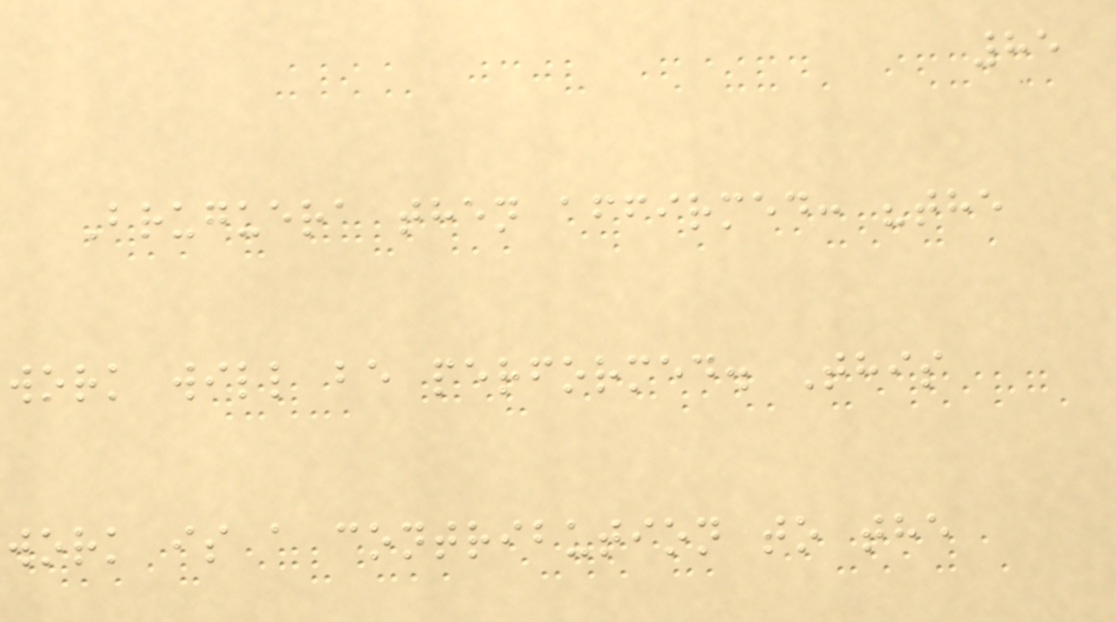85
Bruguera then affirmed: "the
work will be performed. This
work is a contribution to the
